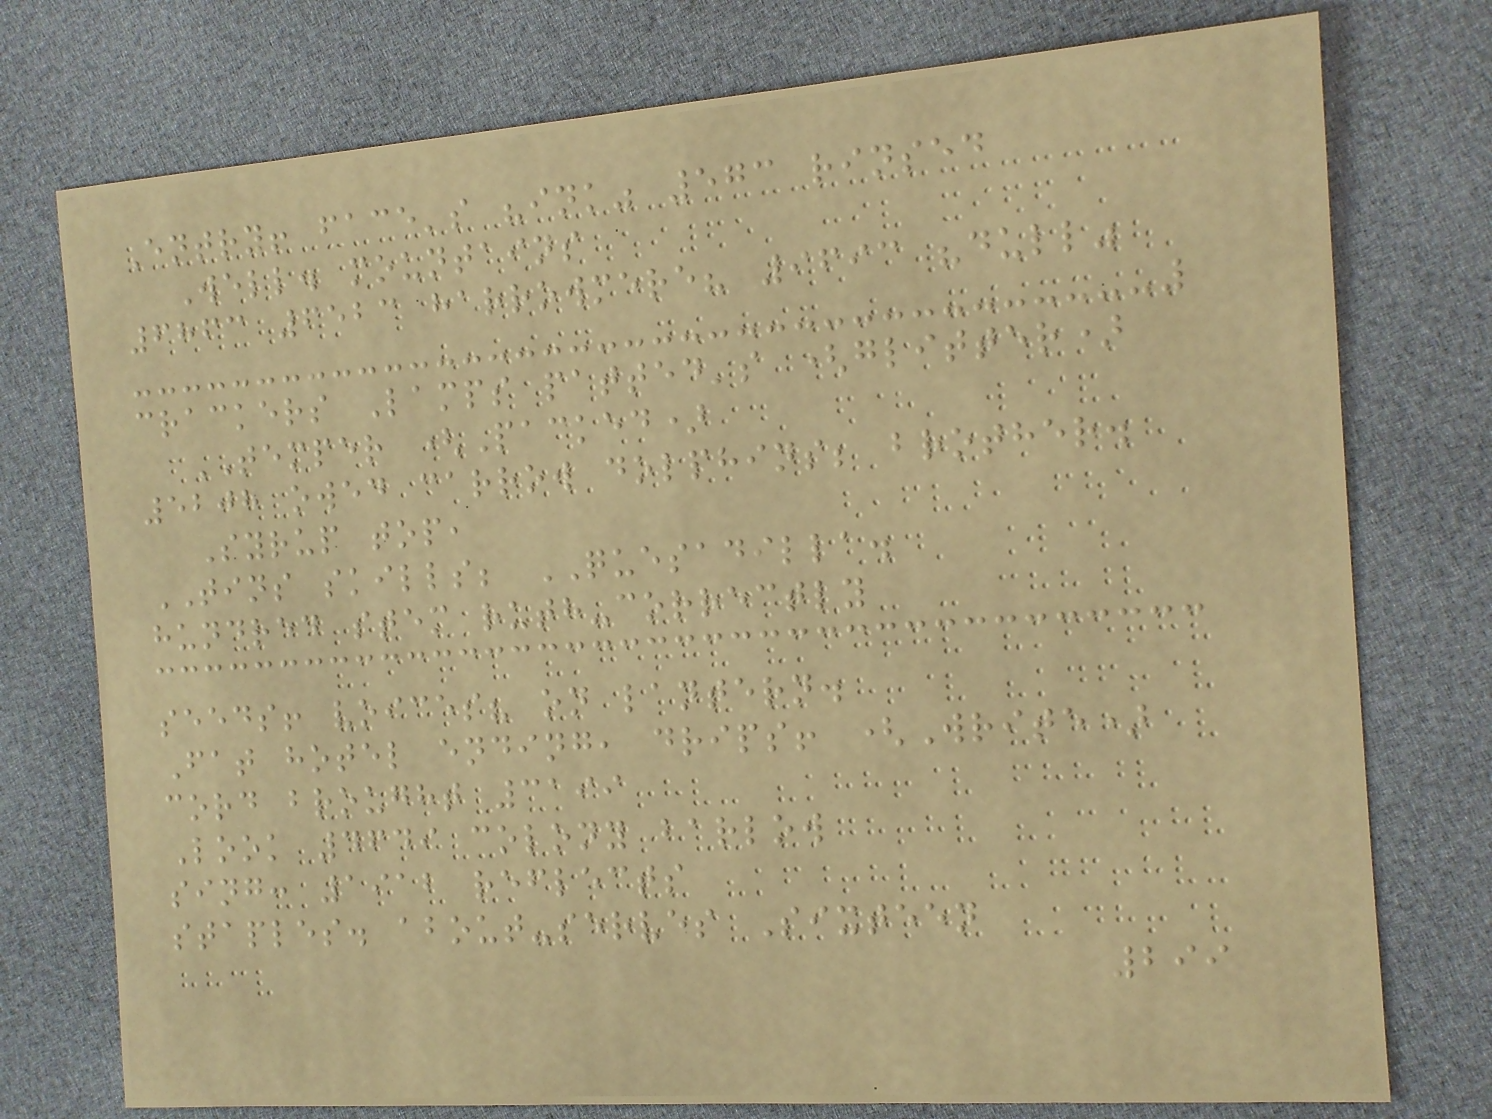Entry! face's "ink" 573 rinsed
Well. mountains
6863 6523 harrowmere? 9693 "dull"
crackers Lamps patted's (glitter)
TEMPER (Packed)
5208 owed carrow dolphins; brother.
Syrup top,
TINS skills; QUESADILLA.
hundred stem ruth-correctly
seeds! voices? on lantern.
Fat hotel ending, drips! (Write)
cord brought 3199
Look 4649 colony barlow
sing: 1912 reflects
staples. about-serves Sixteen
299
